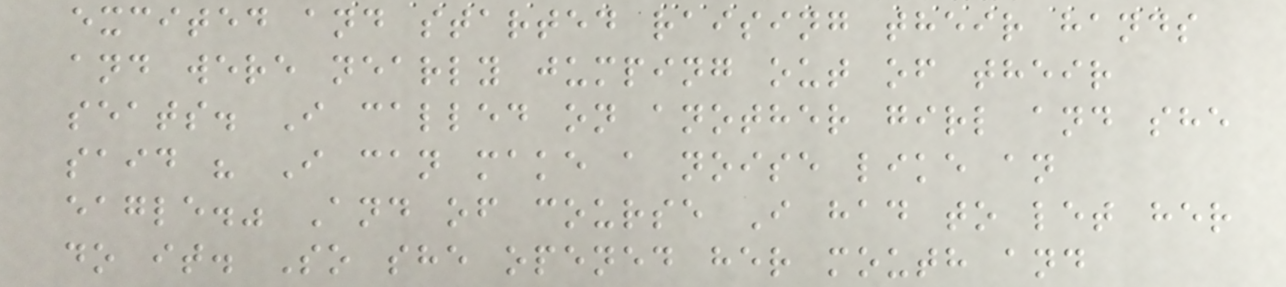excited and started raising their hands
and were nearly jumping out of their
seats. I called on another girl and she
said " I can make a noise like an
eagle." And of course I had to let her
do it. So she opened her mouth and
